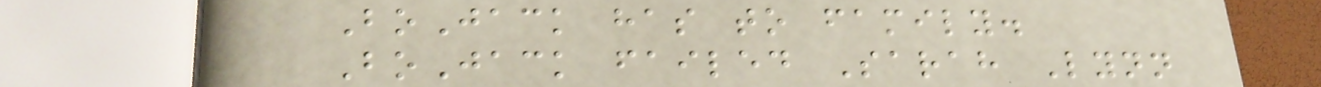BoJack has to family.
BoJack failed Sarah Lynn
